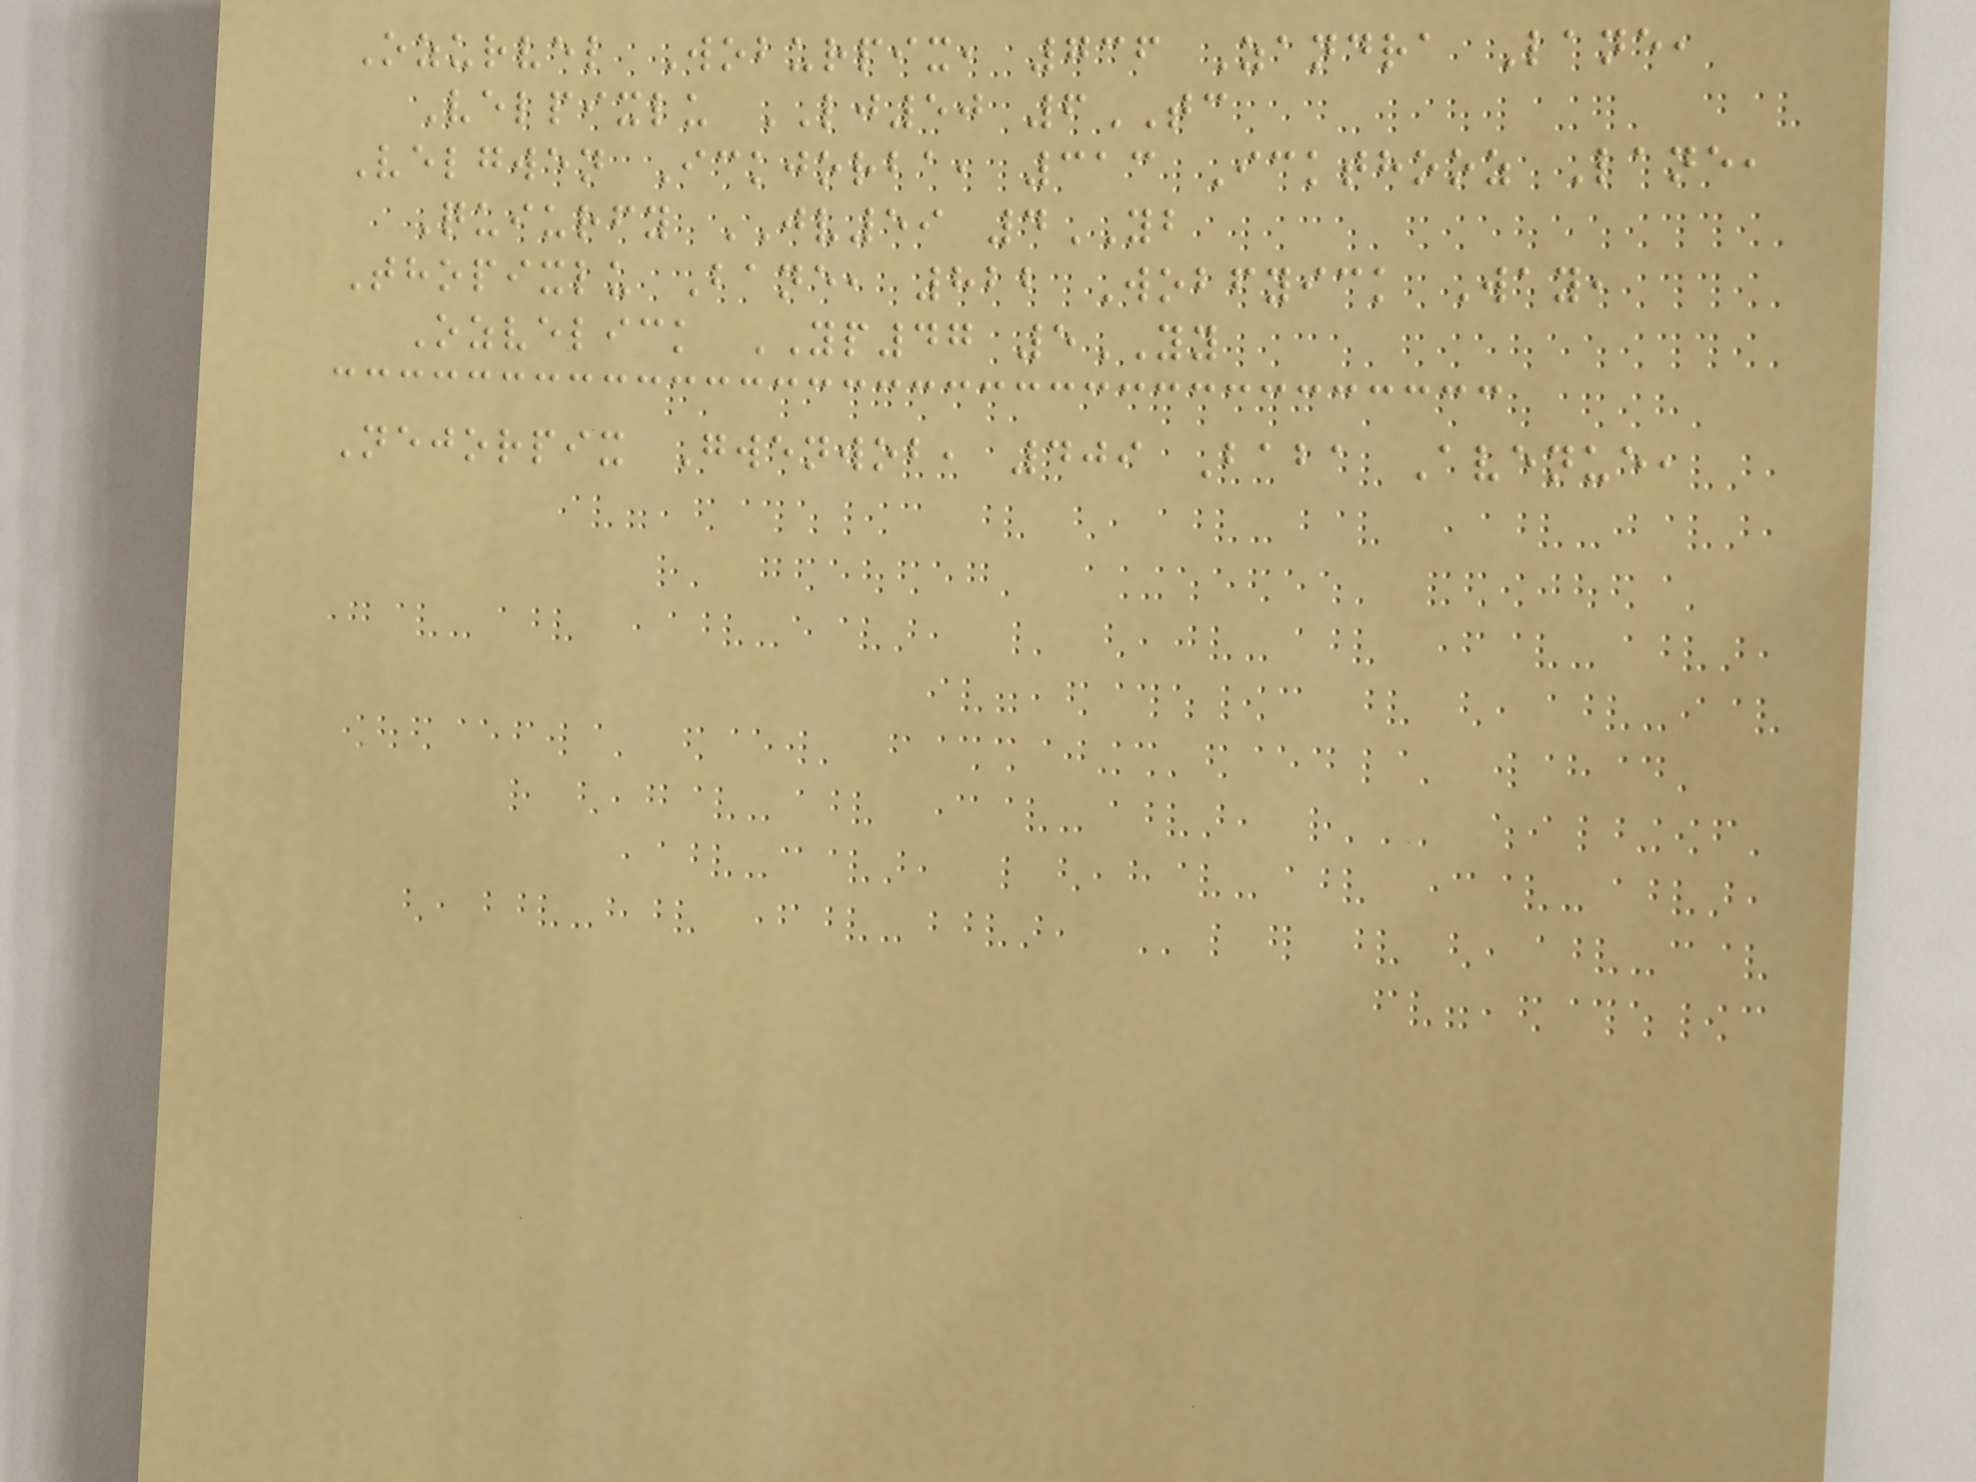Ozurvel Woburpix, 736 Zandra Lane,
Velpixlu LJ50 6TC
Velgwen Ickjorba, 313 Ickthooz Lane,
Quiurfy JV59 4YB
Thopixlu Bane, 822 Wobfyick Way,
Ozvelick YP47 5YY
Nejorpix Gwenwob, 409 Baba Avenue,
